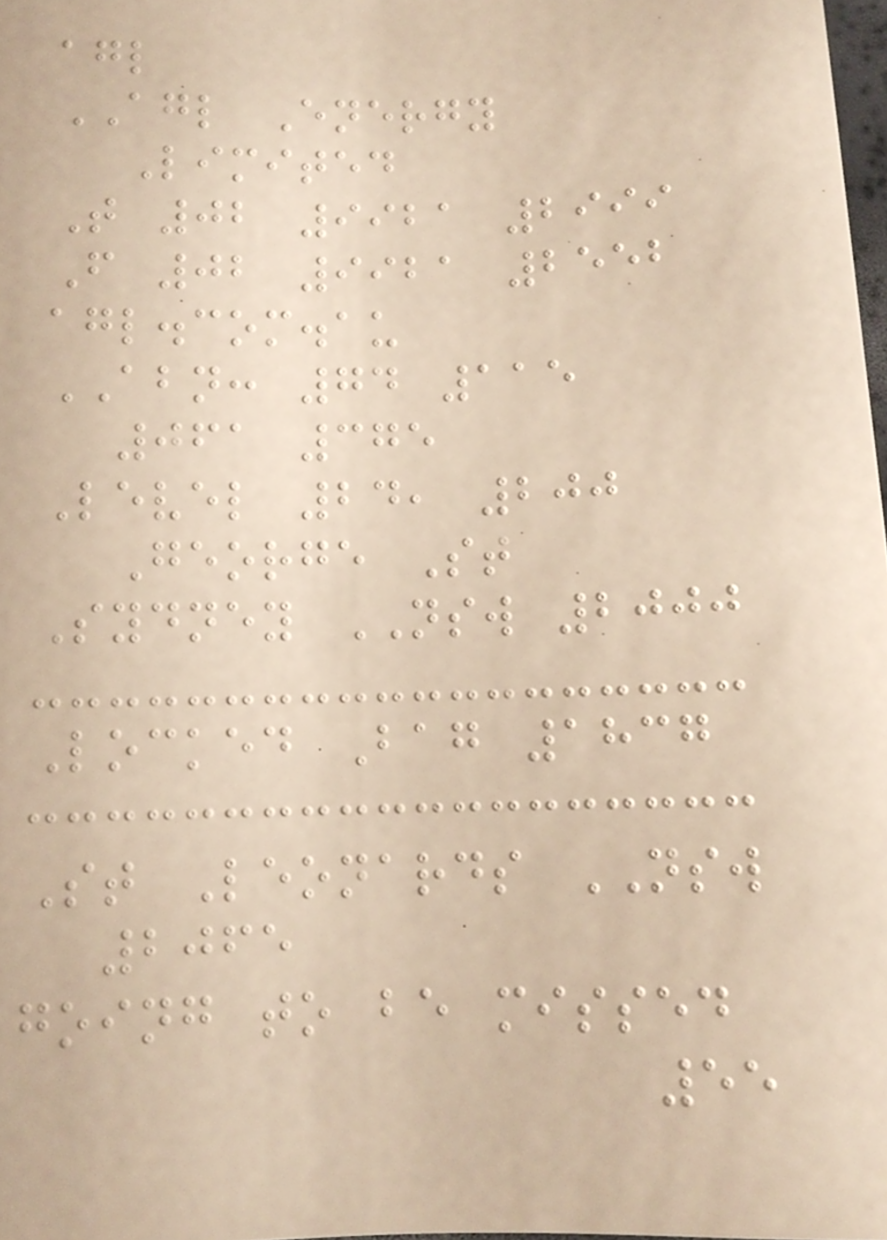agl
AGL Energy
Limited
T 02 9921 2999
F 02 9921 2552
agl.com.au
ABN: 74 115
061 375
Level 24, 200
George St
Sydney NSW 2000
Locked Bag 1837
St Leonards NSW
2065
going to be missed
55
